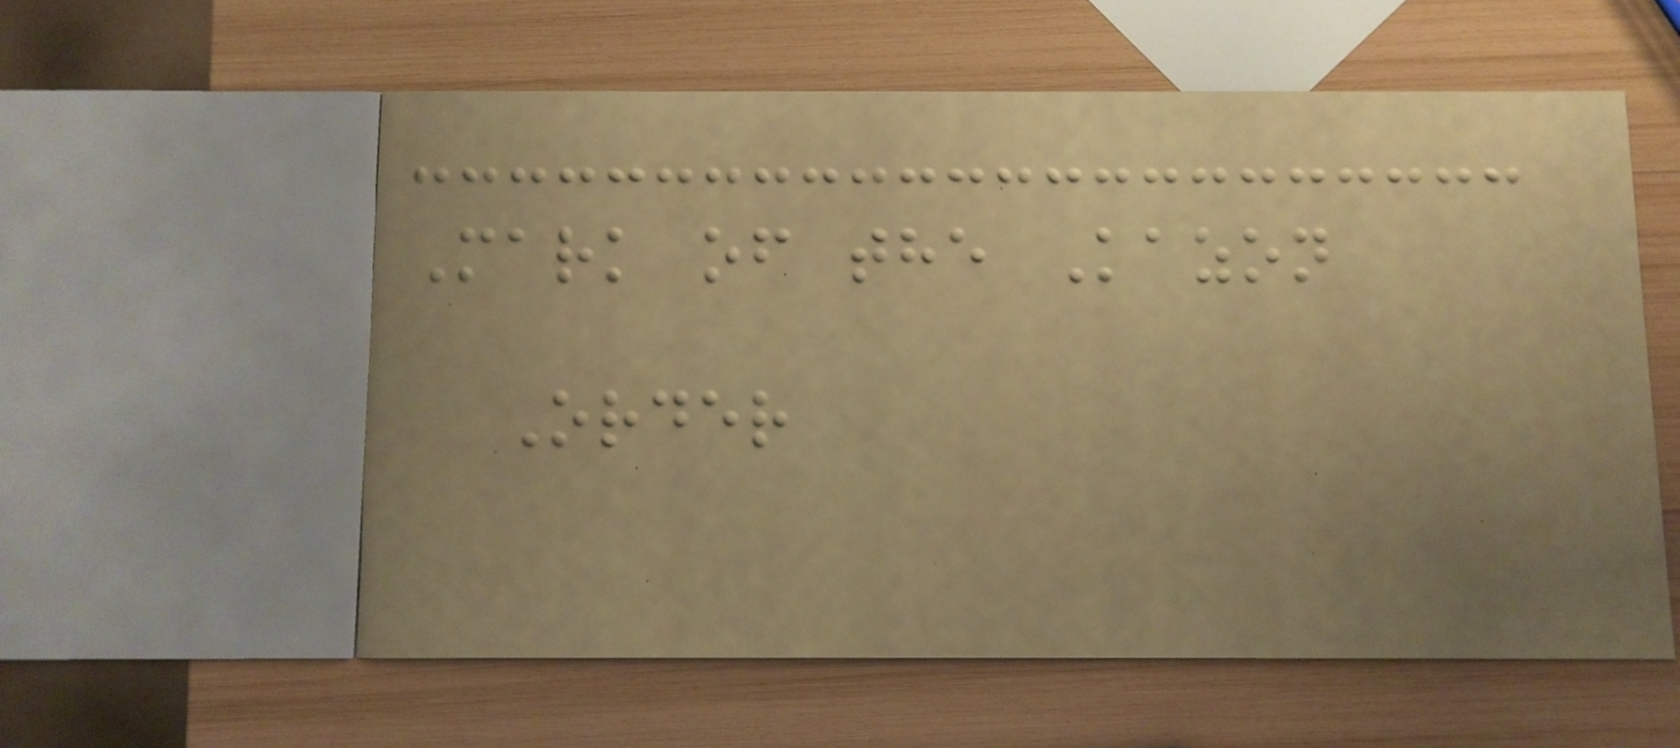Mark of the Kazon
Order
